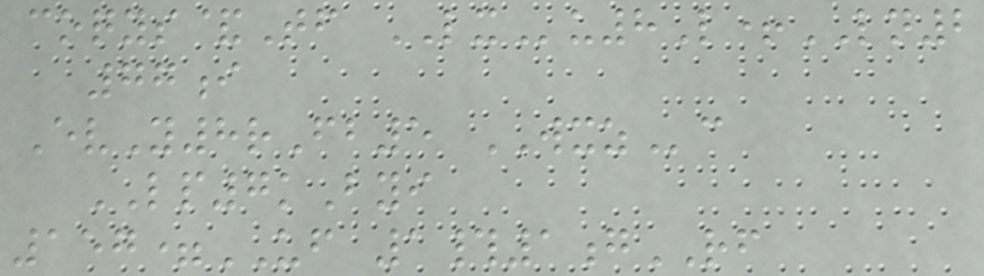coqys&Tf LXu8L+LN2
77i
EvY8rFb5 WXZc
LP7kByi
157=UF 1#1gRF
